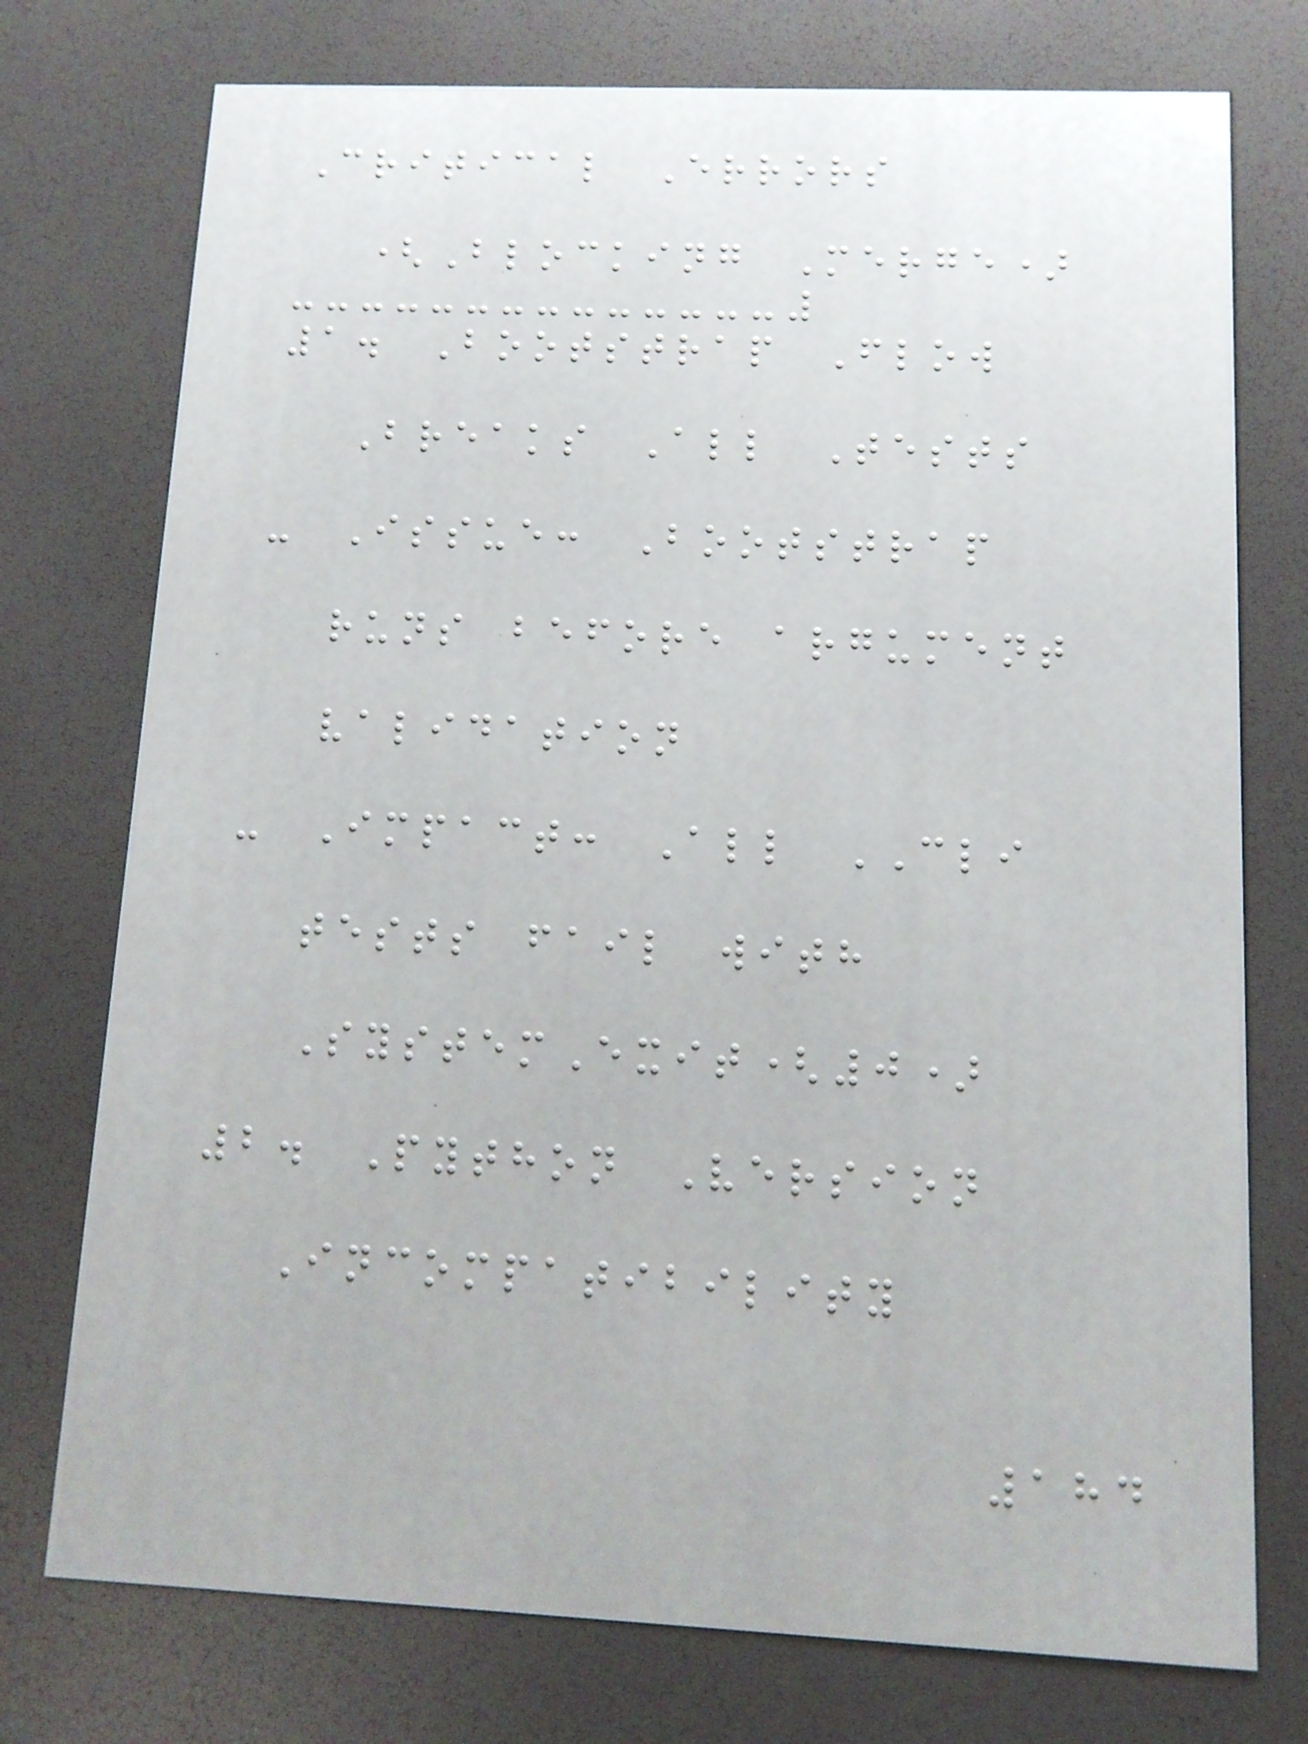Critical Errors
(Blocking Merge)
1. Bootstrap Flow
Breaks All Tests
- Issue: Bootstrap
runs before argument
validation
- Impact: All CLI
tests fail with
SystemExit(0)
2. Python Version
Incompatibility
184
